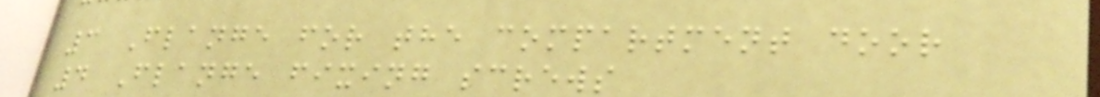3 Flange for the compartment door
4 Flange fixing screws
